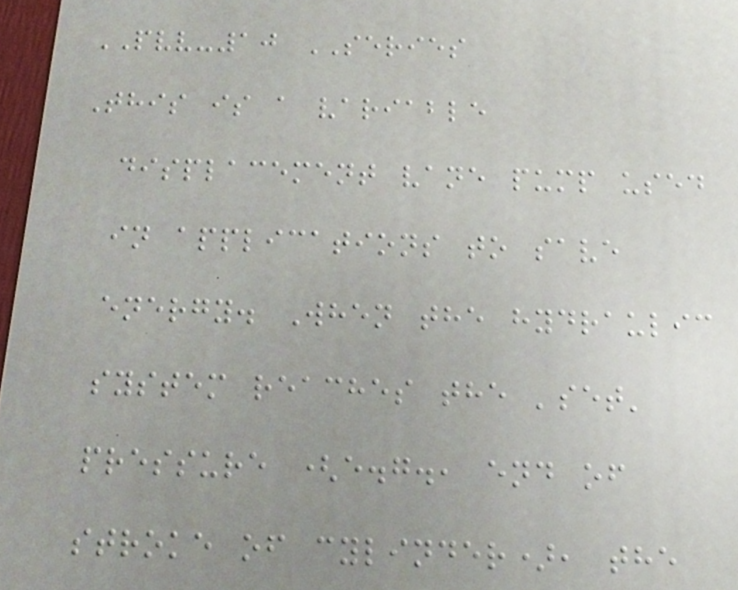PVV-10 SERIES
This is a variable
displacement vane pump used
in applications to save
energy. When the hydraulic
system reaches the 'set'
pressure (e.g., end of
stroke of cylinder), the
